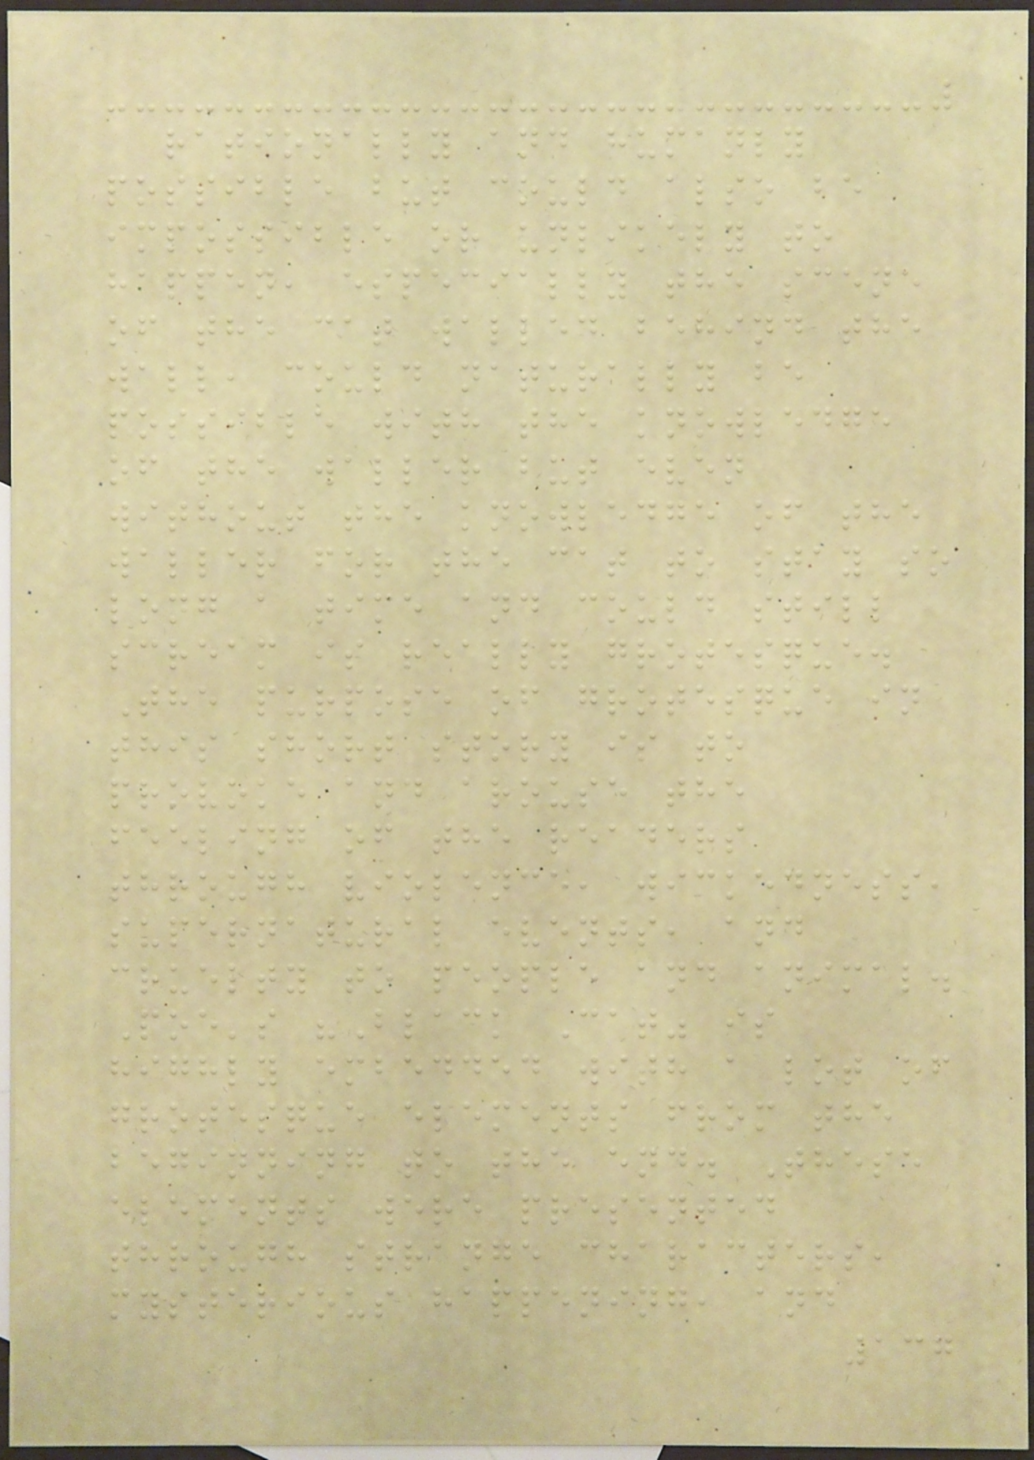rationally and humanly
possible but could also be
impossible or unlikely to
happen, especially the scene
of the cat walled behind the
wall, could naturally be
possible with the knowledge
of the waller but even
without the knowledge of the
waller for the cat to stay so
long a time and could still
scream is really grotesque.
The purpose of grotesque in
this short story is to
provoke and arouse the
feeling of the readers
through violence, wickedness,
supernatural events, and
cruelty to people and animal.
Poe's "Black Cat" is
highly embedded with a lot of
grotesque elements from the
beginning to the end. These
elements were presented
through strange characters,
mysterious happening, and
137
